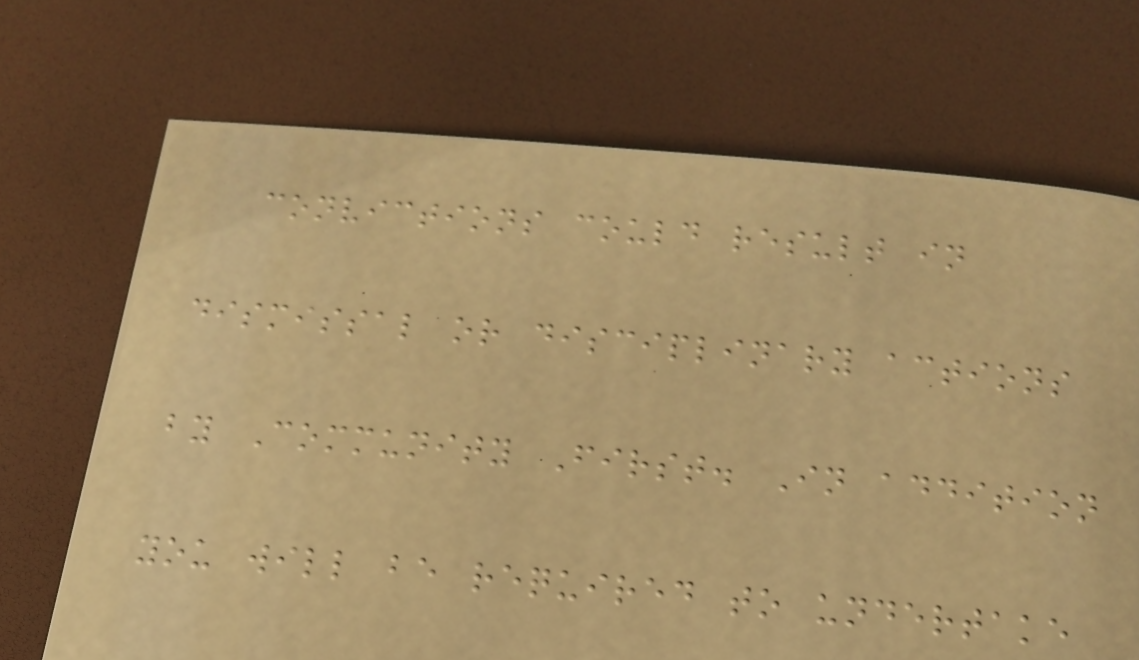convictions could result in
dismissal or disciplinary actions
by Community First. In addition
you will be required to undertake
